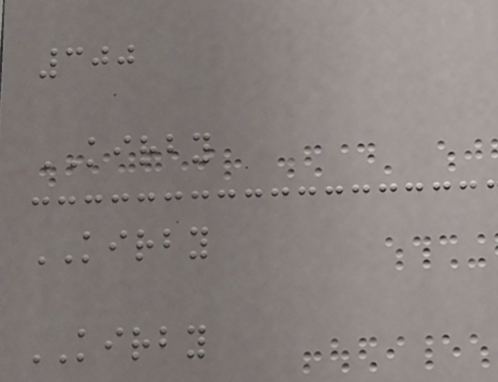300
KIRBY
KIRBY
KIRBY
